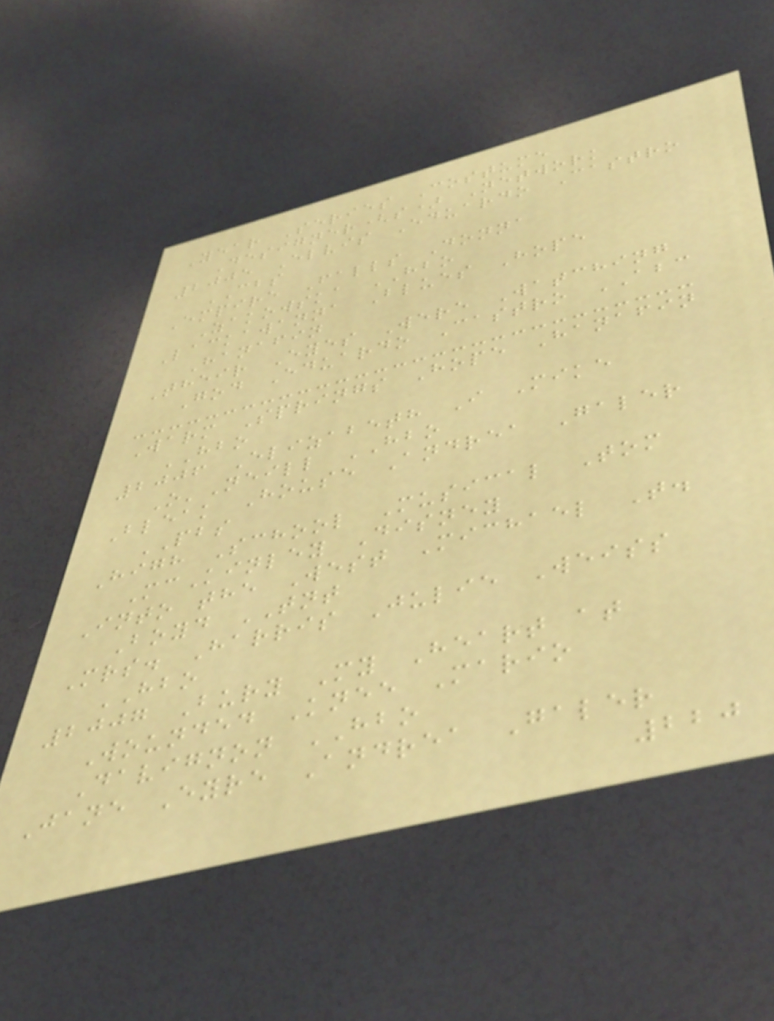Year Series Costume
Designer(s) Network
2005 Elvis Eduardo Castro
CBS
Empire Falls Donna
Zakowska HBO
Lackawanna Blues Hope
Hanafin
Their Eyes Were Watching
God Eduardo Castro ABC
Warm Springs Hope Hanafin
HBO
2006 Elizabeth I Mike
O'Neill HBO
Bleak House Andrea Galer
PBS
High School Musical Tom
McKinley Disney
Into the West Michael T.
Boyd TNT
Mrs. Harris Julie Weiss
HBO
2007 Bury My Heart at
Wounded Knee Mario
Davignon HBO
Jane Eyre Andrea Galer
220
